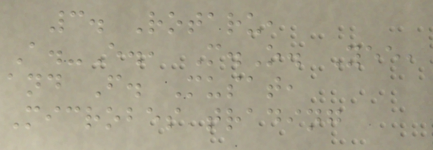3. Rotaru,
A.-E., M.O. Yee,
and F. Musat,
Microbes trading
